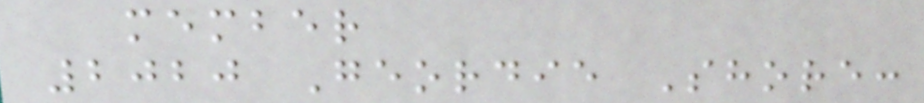member
2020 Geordie Shore:
